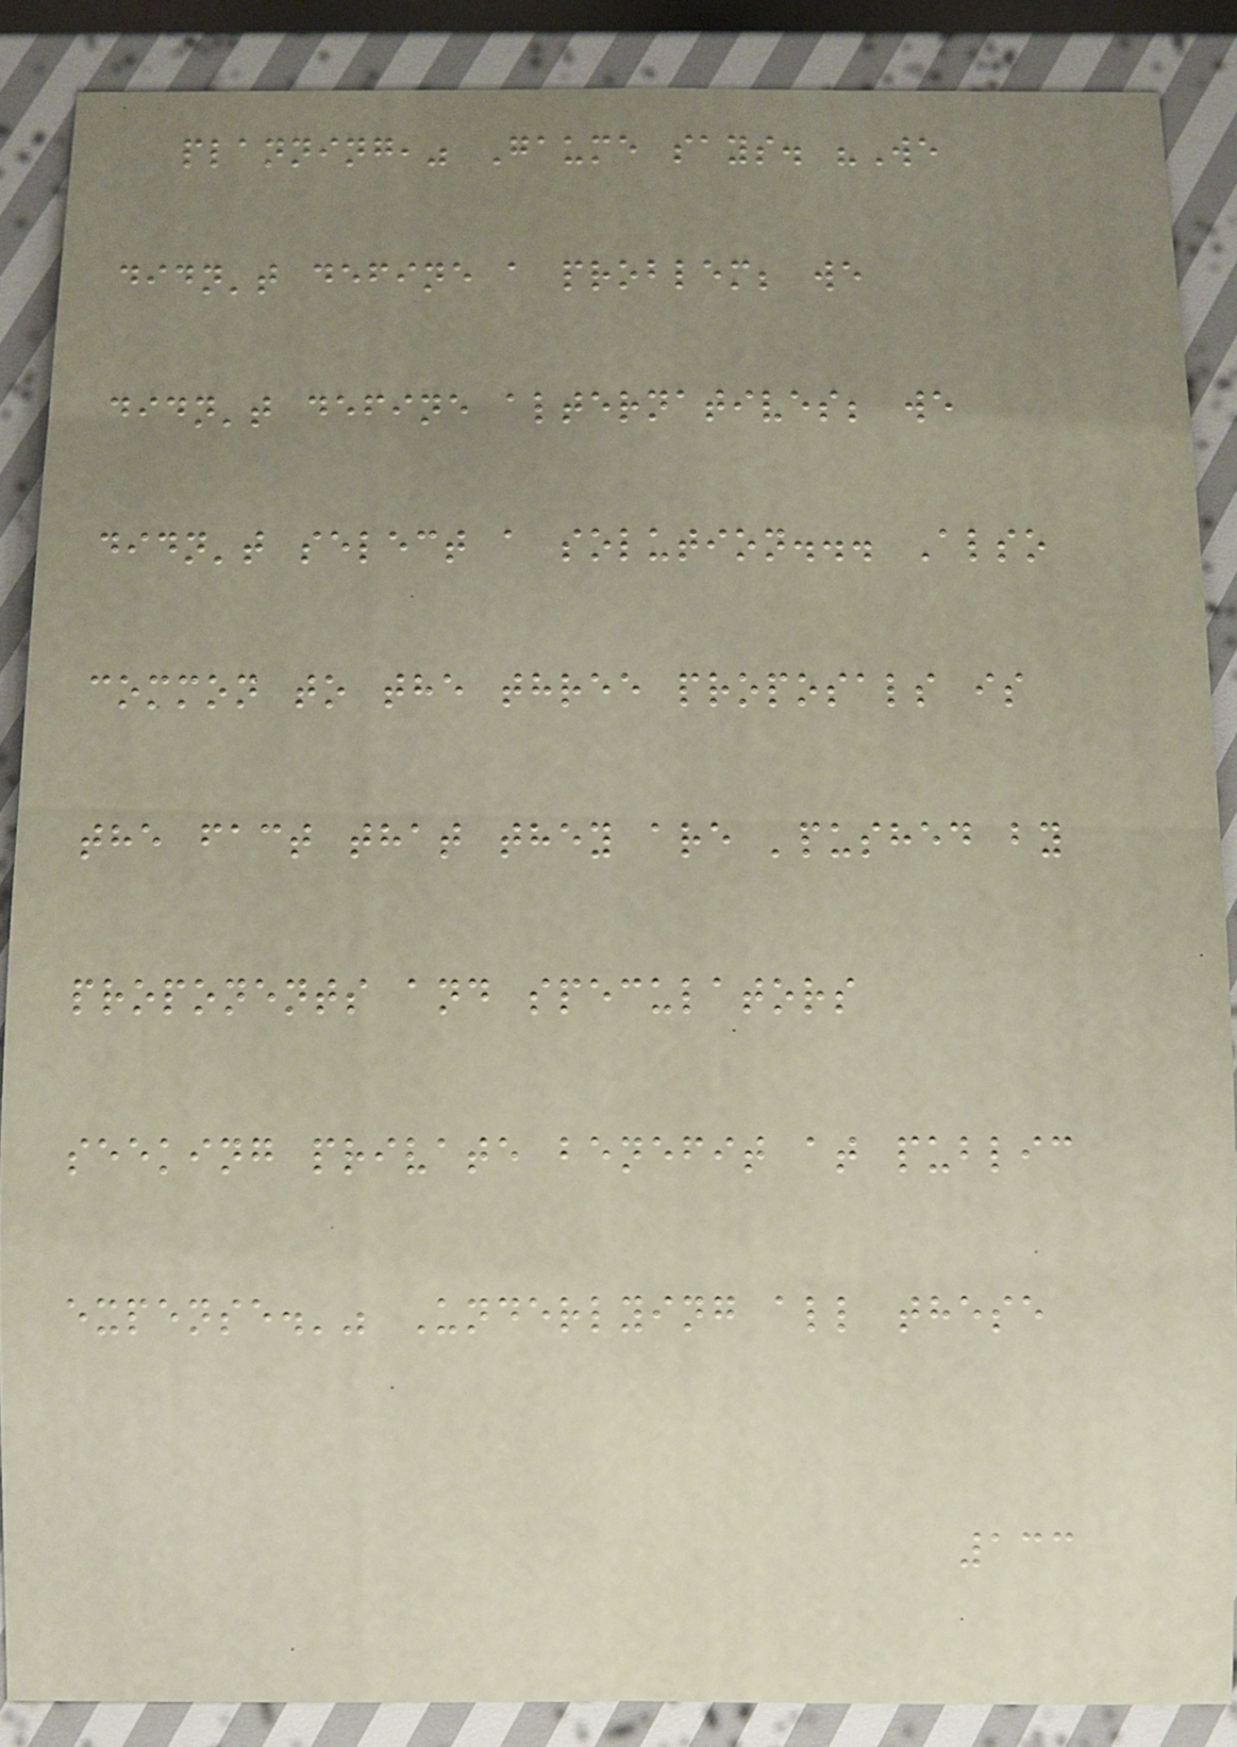planning," Gaume says. "We
didn't define a problem; we
didn't define alternatives; we
didn't select a solution... Also
common to the three proposals is
the fact that they are 'pushed by
proponents and speculators
seeking private benefit at public
expense.'" Underlying all these
133
